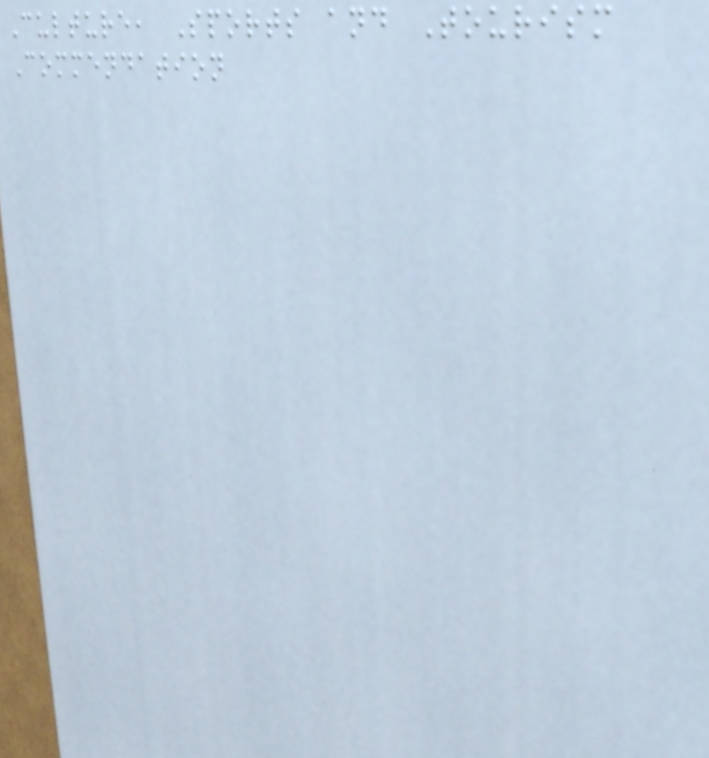Culture, Sports and Tourism
Commendation
